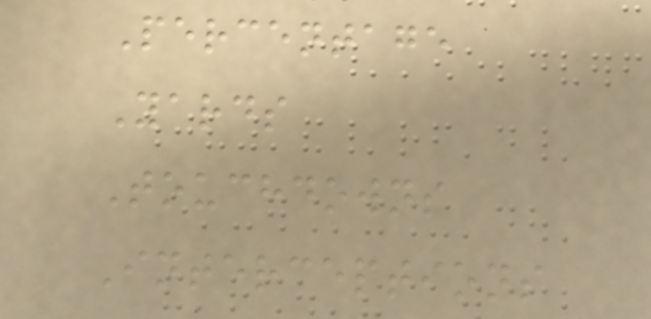Percentage
Yards
Touchdowns
Interceptions
